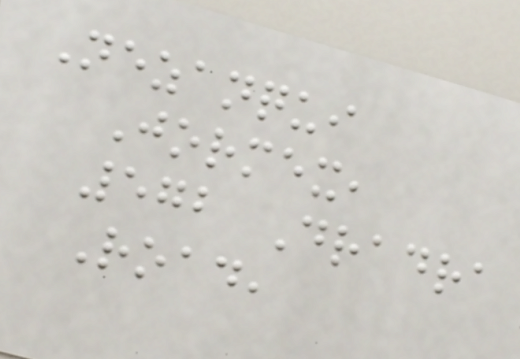Nezanqui
Jormex,
572 Dradra
Road,
